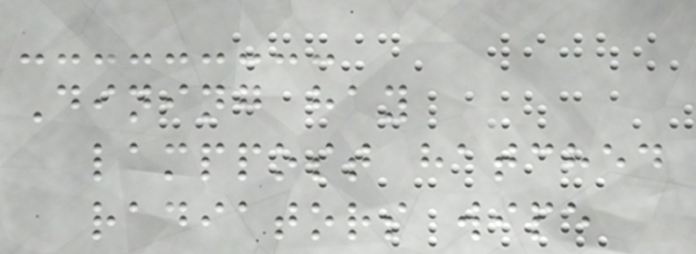Dining hay
lamppost hatched
radiators wipe
